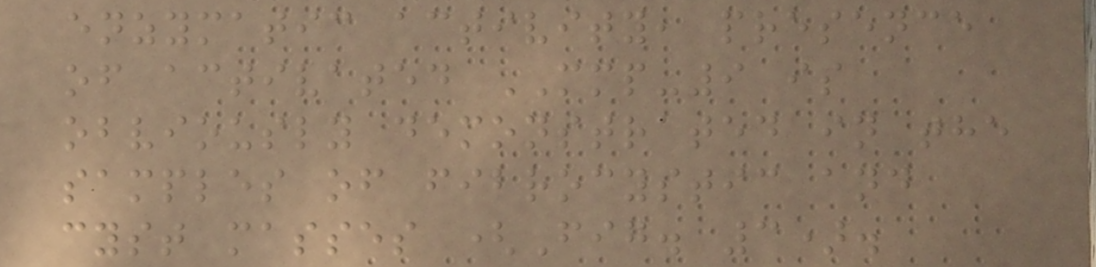enzymatic activity, presence
of activated MMP-9 is
obviously demonstrated in the
samples of fibrocystic and
cyst masses (Fig. 3).
